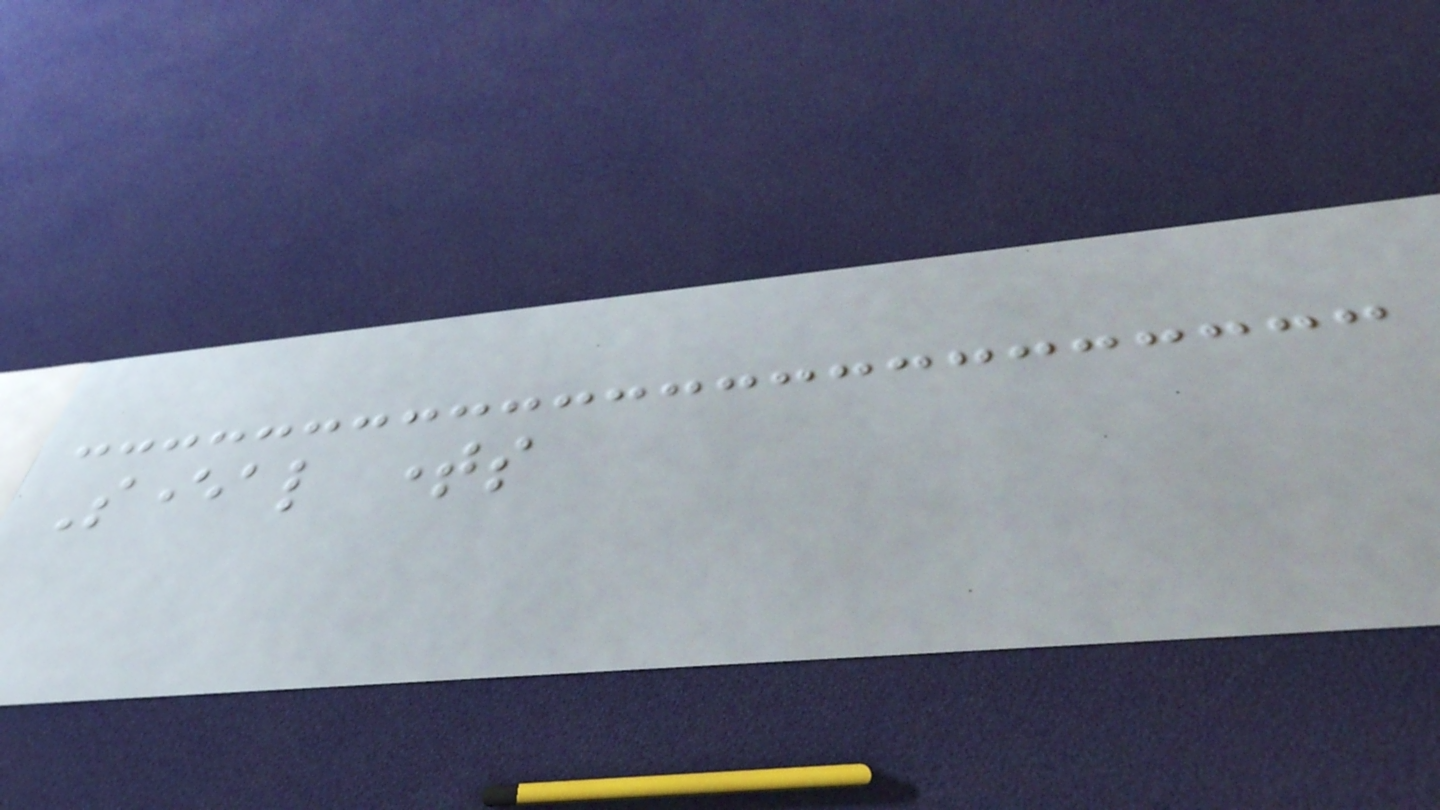Several times
